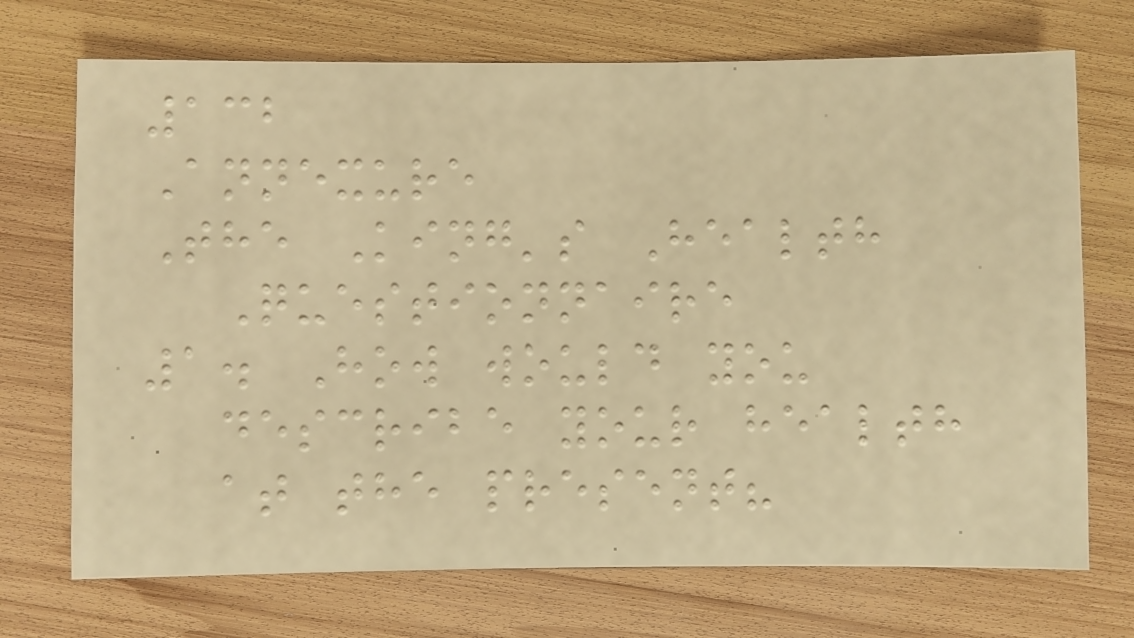132
Annexure
The King's Health
Questionnaire
1. How would you
describe your health
at the present?
